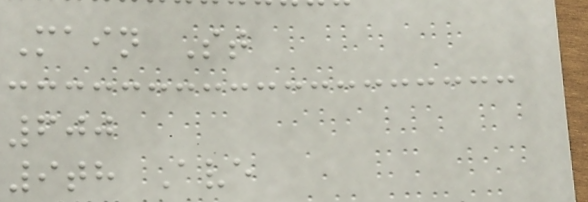Main St
600
9th Ave
